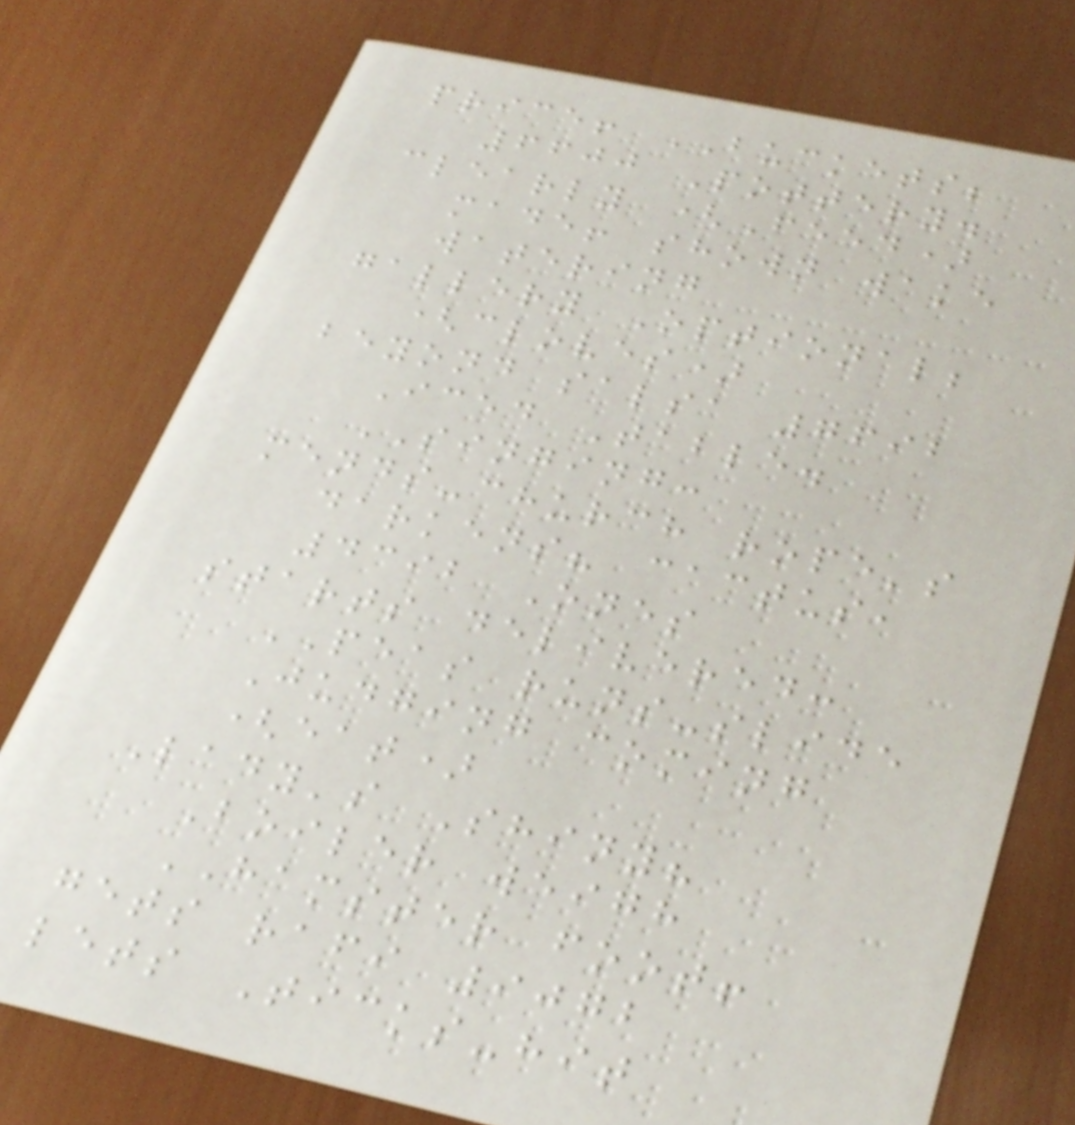price! BUCKETS;
6600 Pottery.
clearly (Feed)
made! shown wake
watering
gallery Optional;
(cloves)
beyond salsa 7692
Iced Table.
SINGING:
mends-church rope's
darkens? cactus,
4392 Ones
starts delivered:
PEAS runs-slide
Judging coming
(eat)
Lady's Shiny?
Boiler weigh
HAMSTER foot!
gets rafi 9072
lets Ticks-hit
